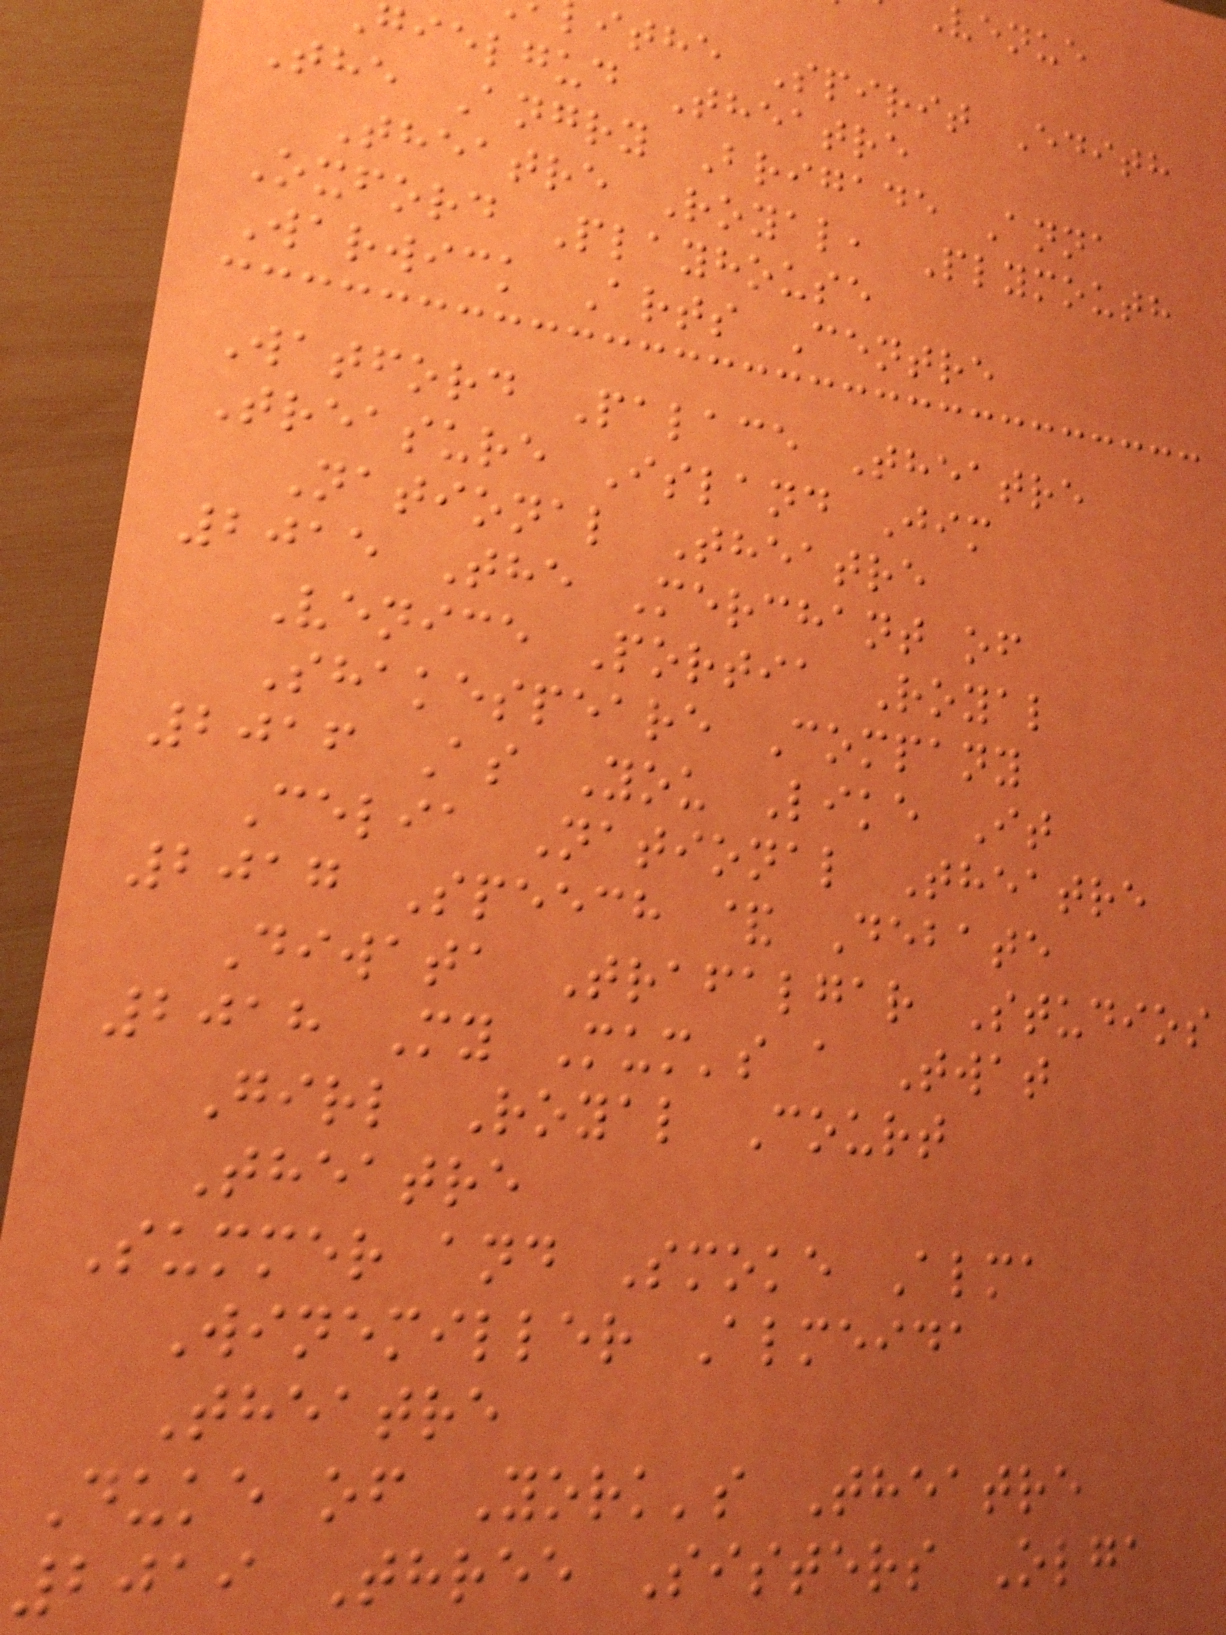ithe Spirit Edith
gielgud Theatre
The Angry Brigade Anna
Theatre Royal, Plymouth
Oxford Playhouse
Warwick Arts Centre
Watford Palace Theatre
Treasure Island Jim
National Theatre
2015 The Merchant of
Venice Portia Royal
Shakespeare Company
2016 As You Like It
Celia National Theatre
2017 Speech & Debate
Diwata Trafalgar Studios
2018 My Mum's a Twat
Girl Royal Court
Theatre
Summer and Smoke Alma
Winemiller Almeida
Theatre
Duke of York's Theatre
2019 Three Sisters Olga
